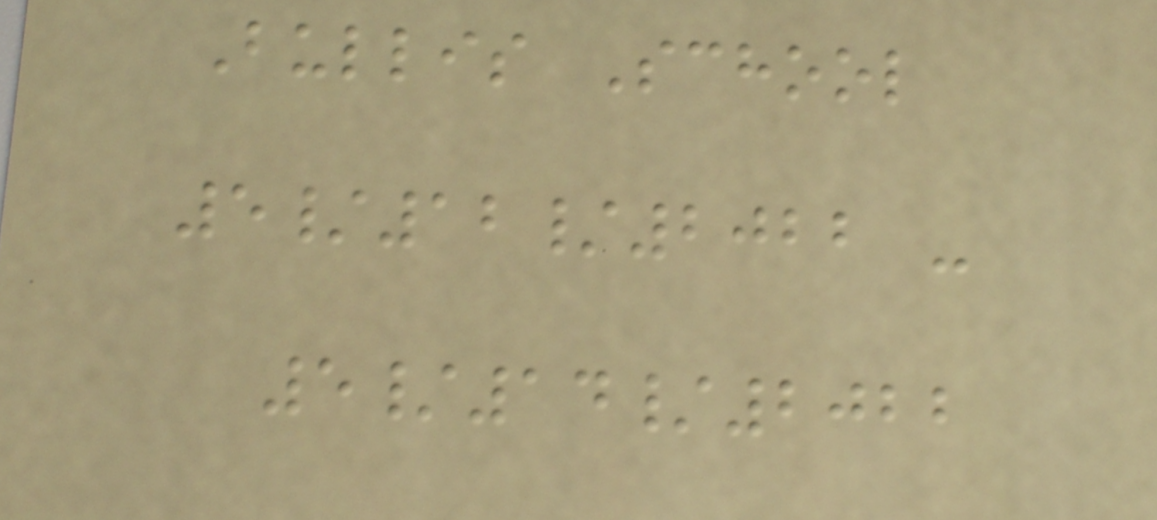Bullis School
5/12/2022 -
5/14/2022
